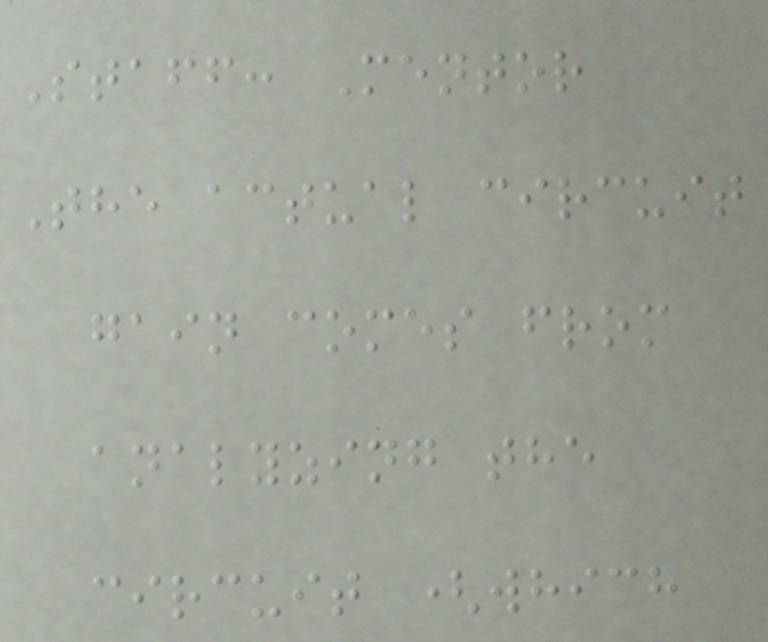Staff: Mentor
The actual circuit
gain comes from
analyzing the
circuit (which
